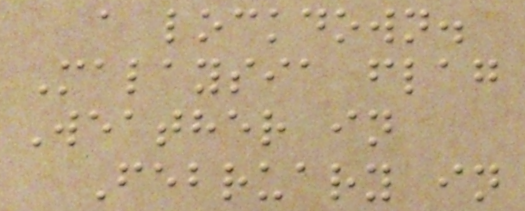a lockdown.
Malaysia flag
Weather in
February in
